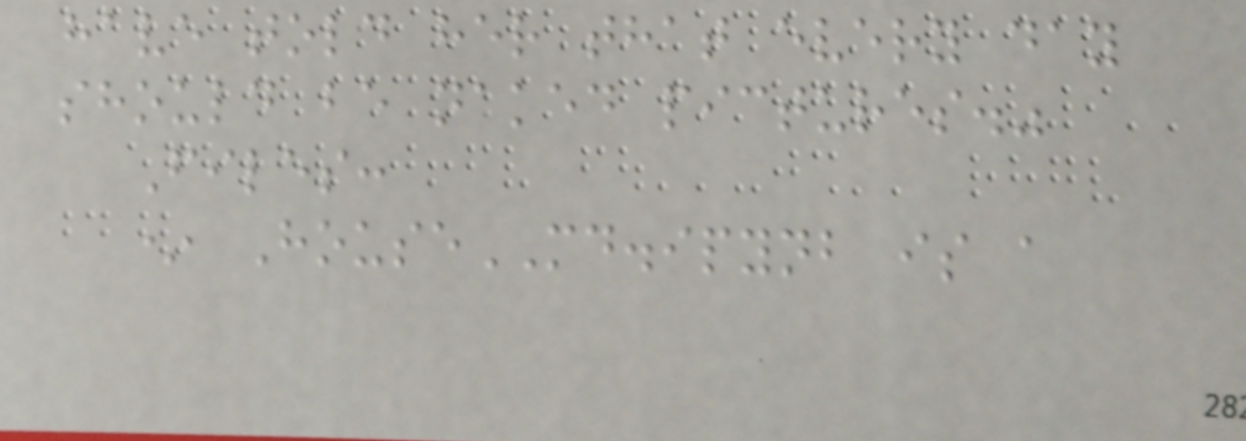have told her that every day
should be naked pictures."
Files:
* HouseMD.ipynb is a
